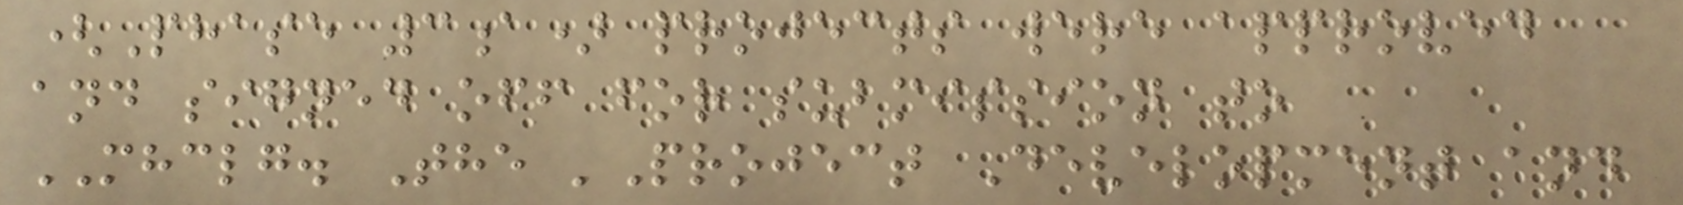(Phase 3a) projects were approved
and signed off for submission to
MHCLG. The 'Project Development and
